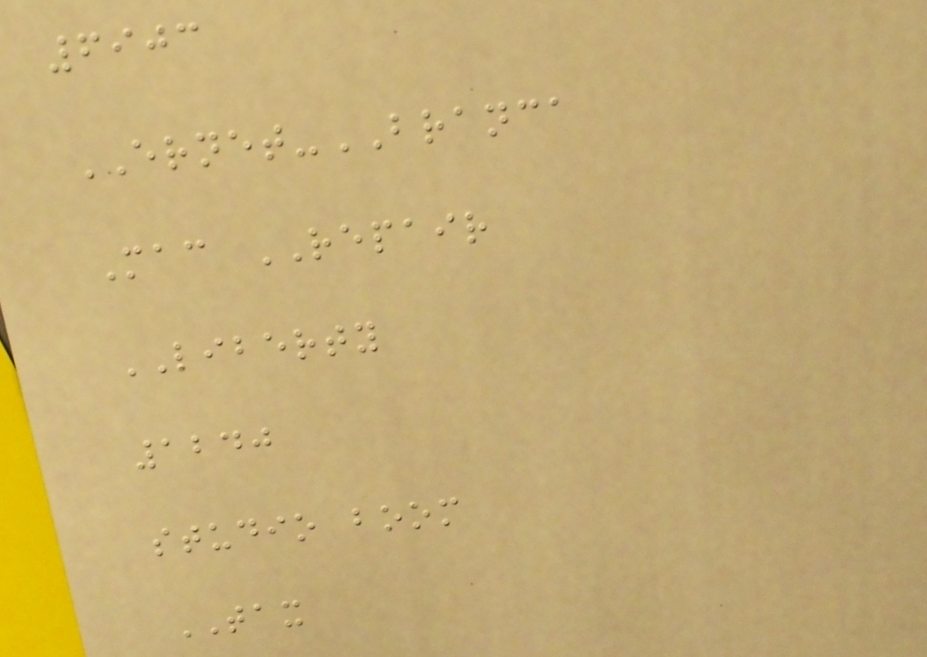6903
ERNET-BRANCA
Mac REPAIR
LIBERTY
1240
studio boom
TAX
